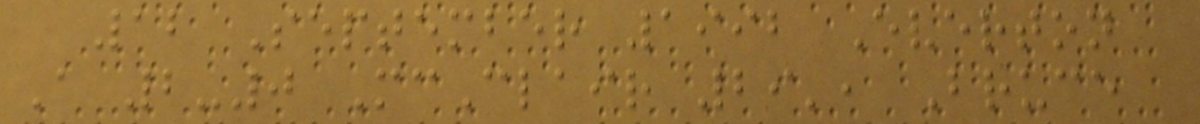12 September 1992 Everton
A 2-0 McClair 29', Bruce
